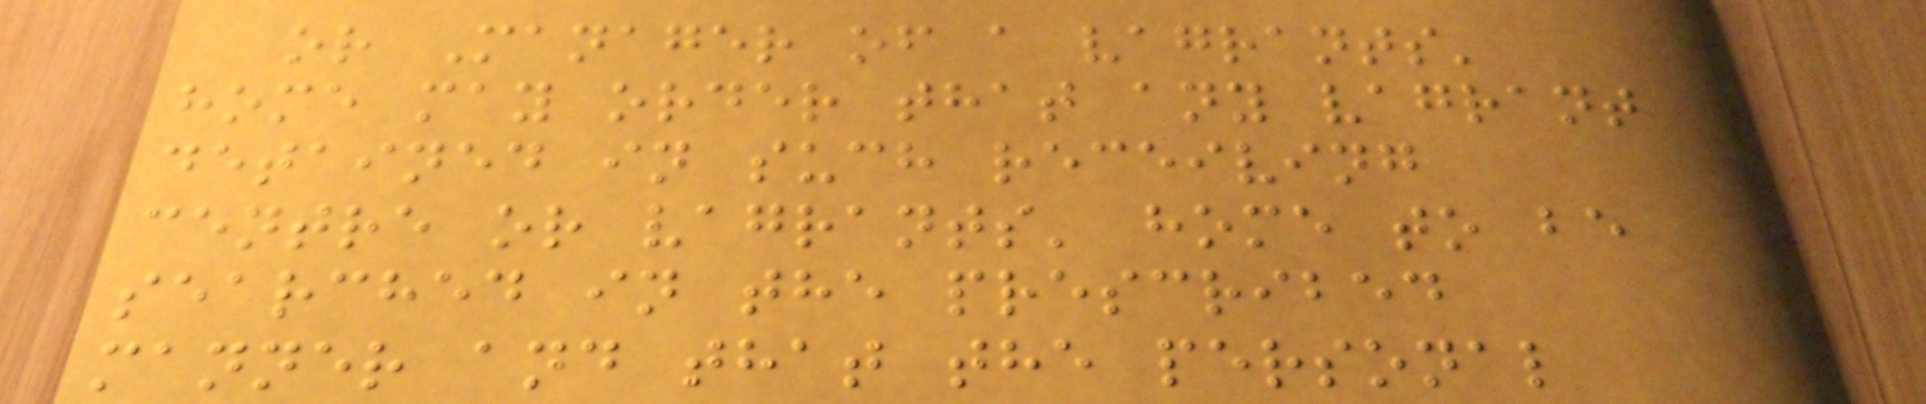or Manager of a vagrants'
home may order that any vagrant
detained in such receiving
centre or vagrants' home to be
searched in the prescribed
manner and that the personal
